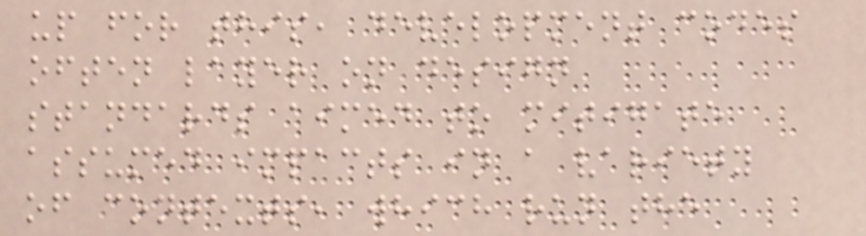up for this, development codes
often layer on design
standards aimed to mitigate
assumed impacts in a variety
of contexts, which run the
